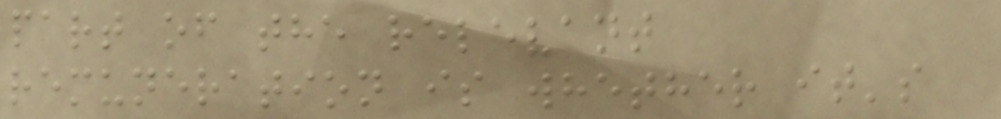part of the relevant
remuneration is whether it's
